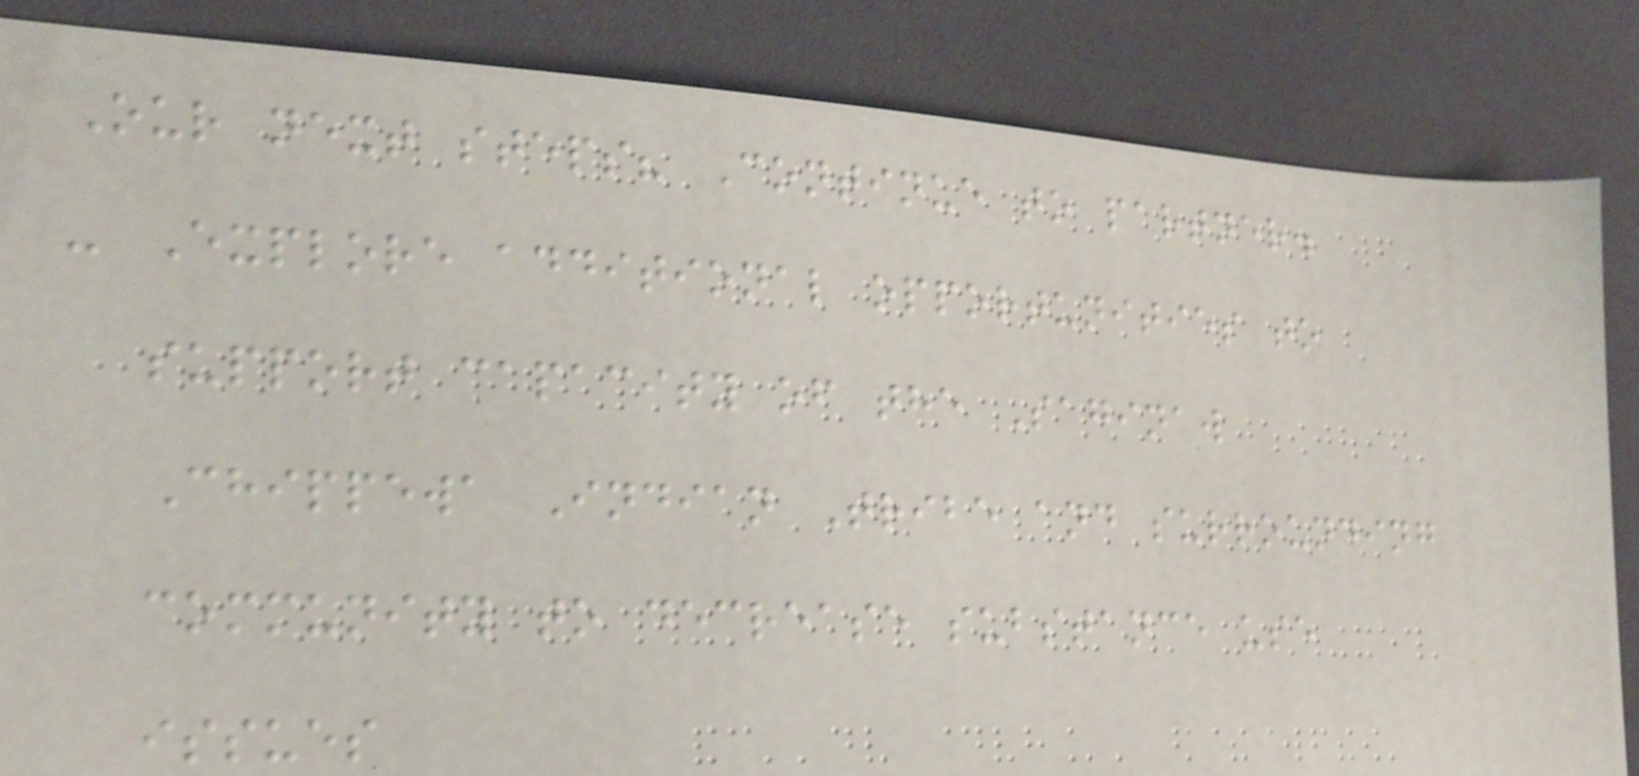Our next steps? Continue to partner.
- Explore additional opportunities to
support capacity of the Saginaw
Chippewa Indian Tribe and surrounding
community to decrease substance use
issues
